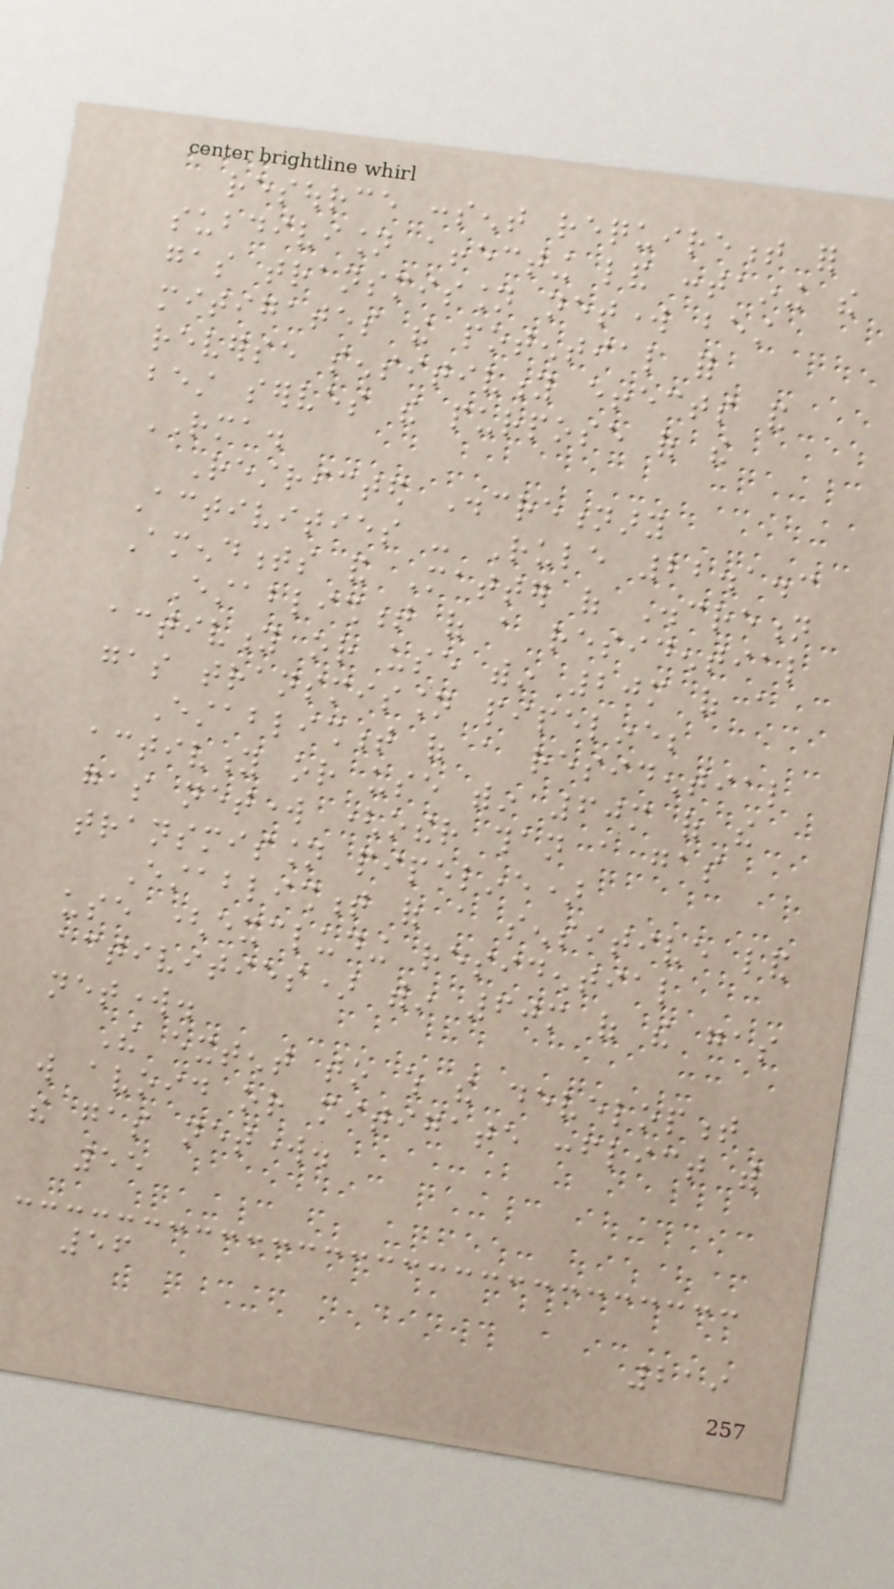resource consent requirement for
subdivision affecting land containing the
gas transmission network best
mitigates the potential for
reverse sensitivity effects and
best serves the purpose of the
RMA.
Restricted Discretionary
Activities - Rule 22.1.3
Amendments and Matter of Discretion
Establishment of a residential
activity or use within 20m of a
gas transmission pipeline;
Establishment of a residential
activity or use within 60m of the
gas network (other than a gas
transmission pipeline)
Establishment of a sensitive land
use (excluding residential
activities) within 60m of the gas
network.
The extent to which the development
will avoid or mitigate conflict with
the gas network.
55
56
219
